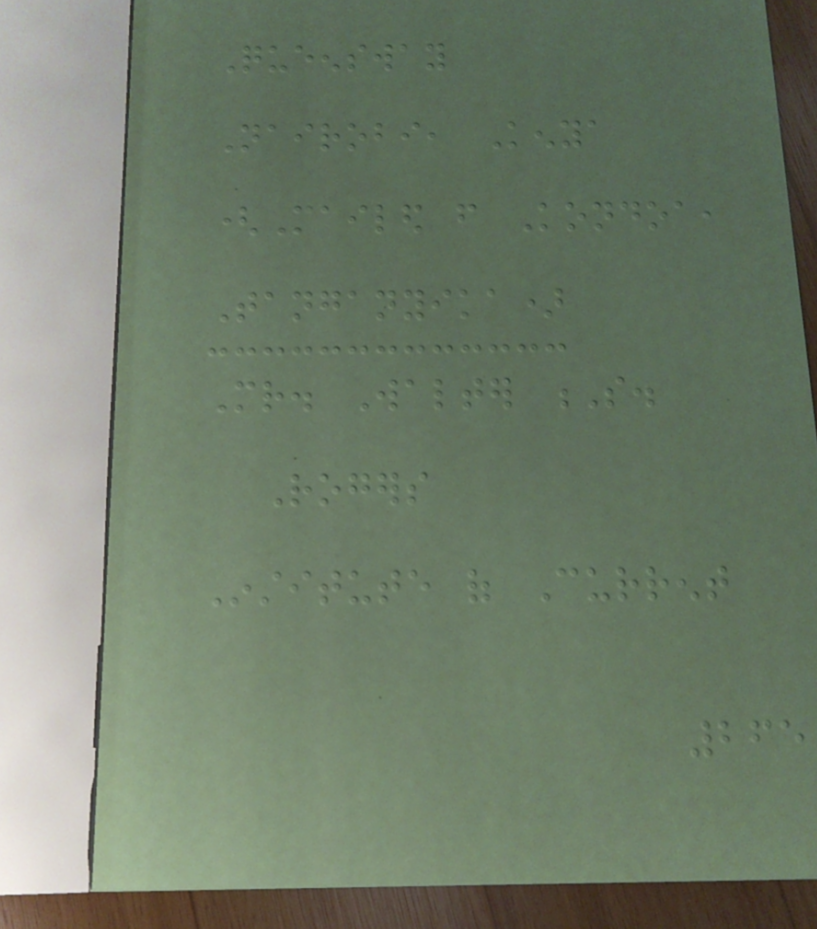Queensway
Nairobi, Kenya
(Mailed from Kondoa,
Tanganyika)
Mr. Walter S.
Rogers
Institute of Current
265
